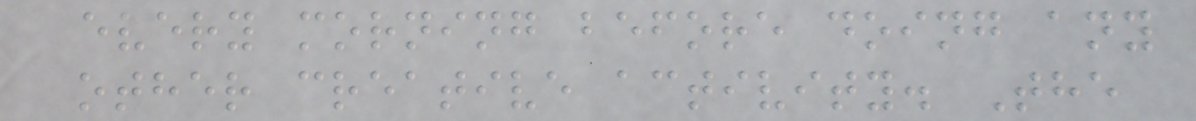every morning before doing any
other creative activity. The
